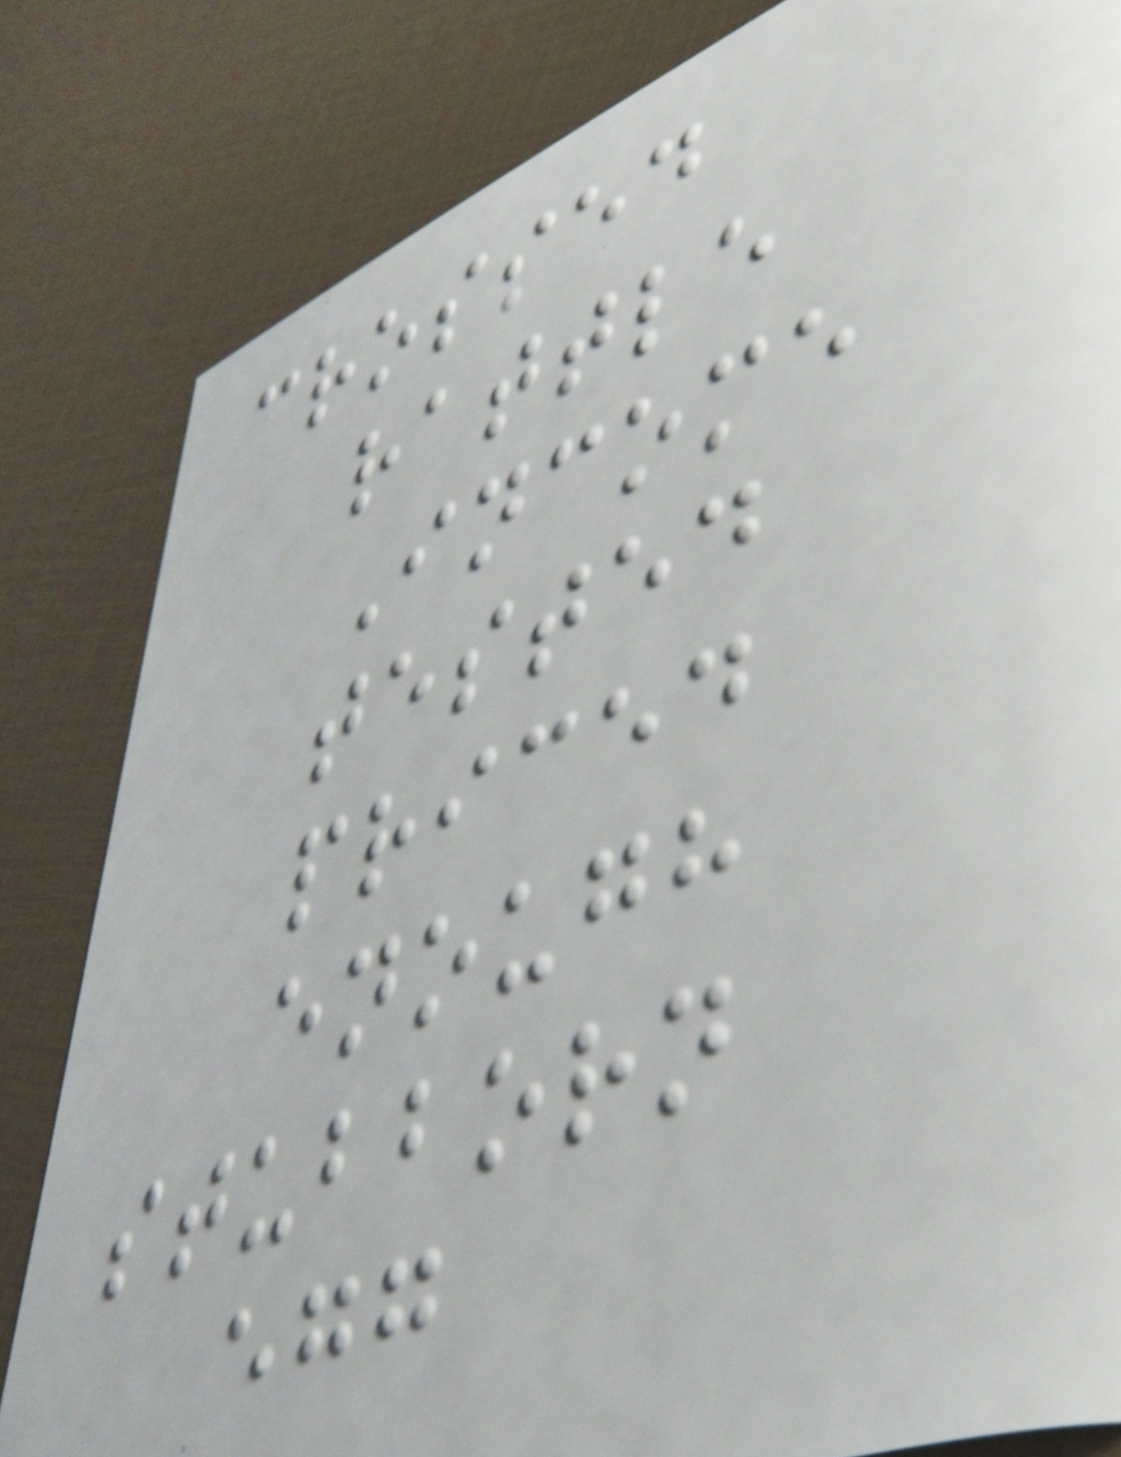crossed
rattle
Income
tested
priced
enough
stubborn
egg
